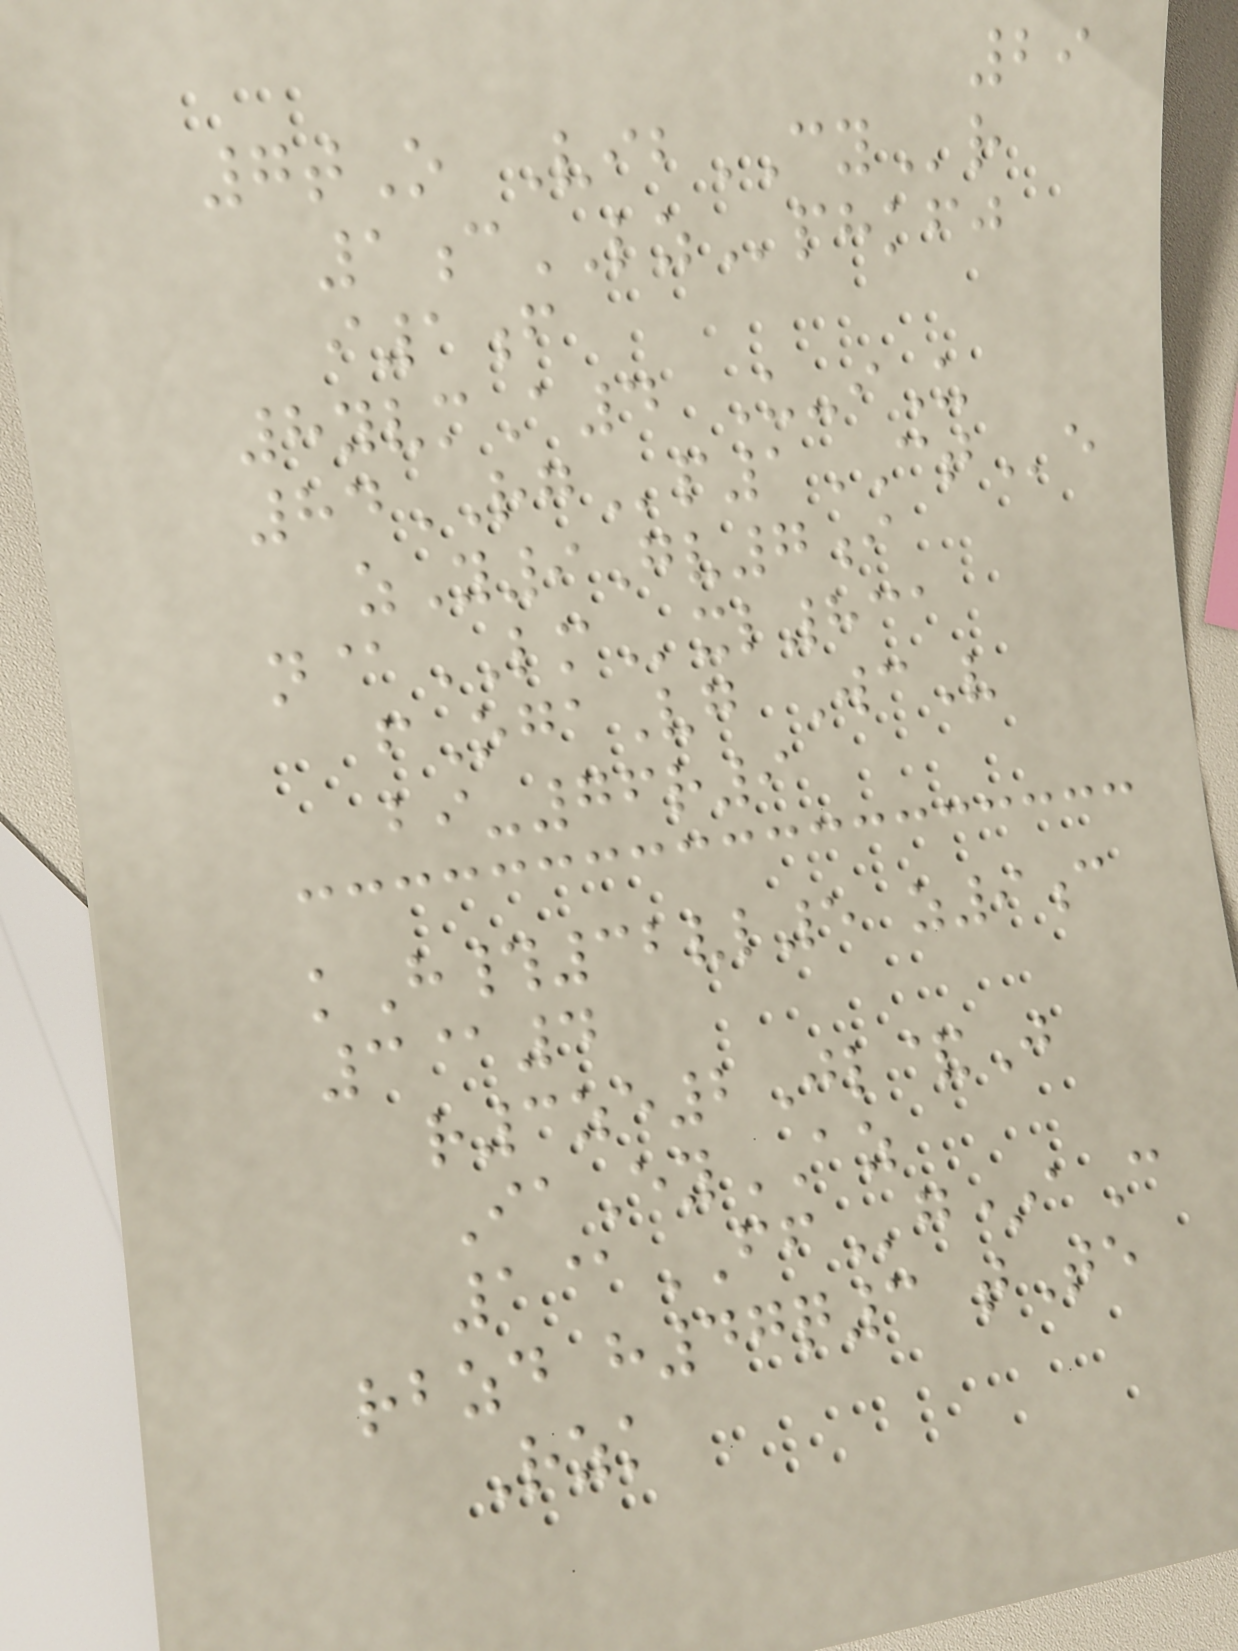29
7tO VibCYr
1cLZphkfj
i1f
8yvmA4 U-iU
84RGp1CTe
zY9Gv7i
n@LMxl831
fOgaVg WcV
bi-76r9
kH#32vl5 z9c
3@4
r3ze2Jl&J
IaEyAZ
1@FFg*aC
rbzd h47q3 tTe
Rzk
